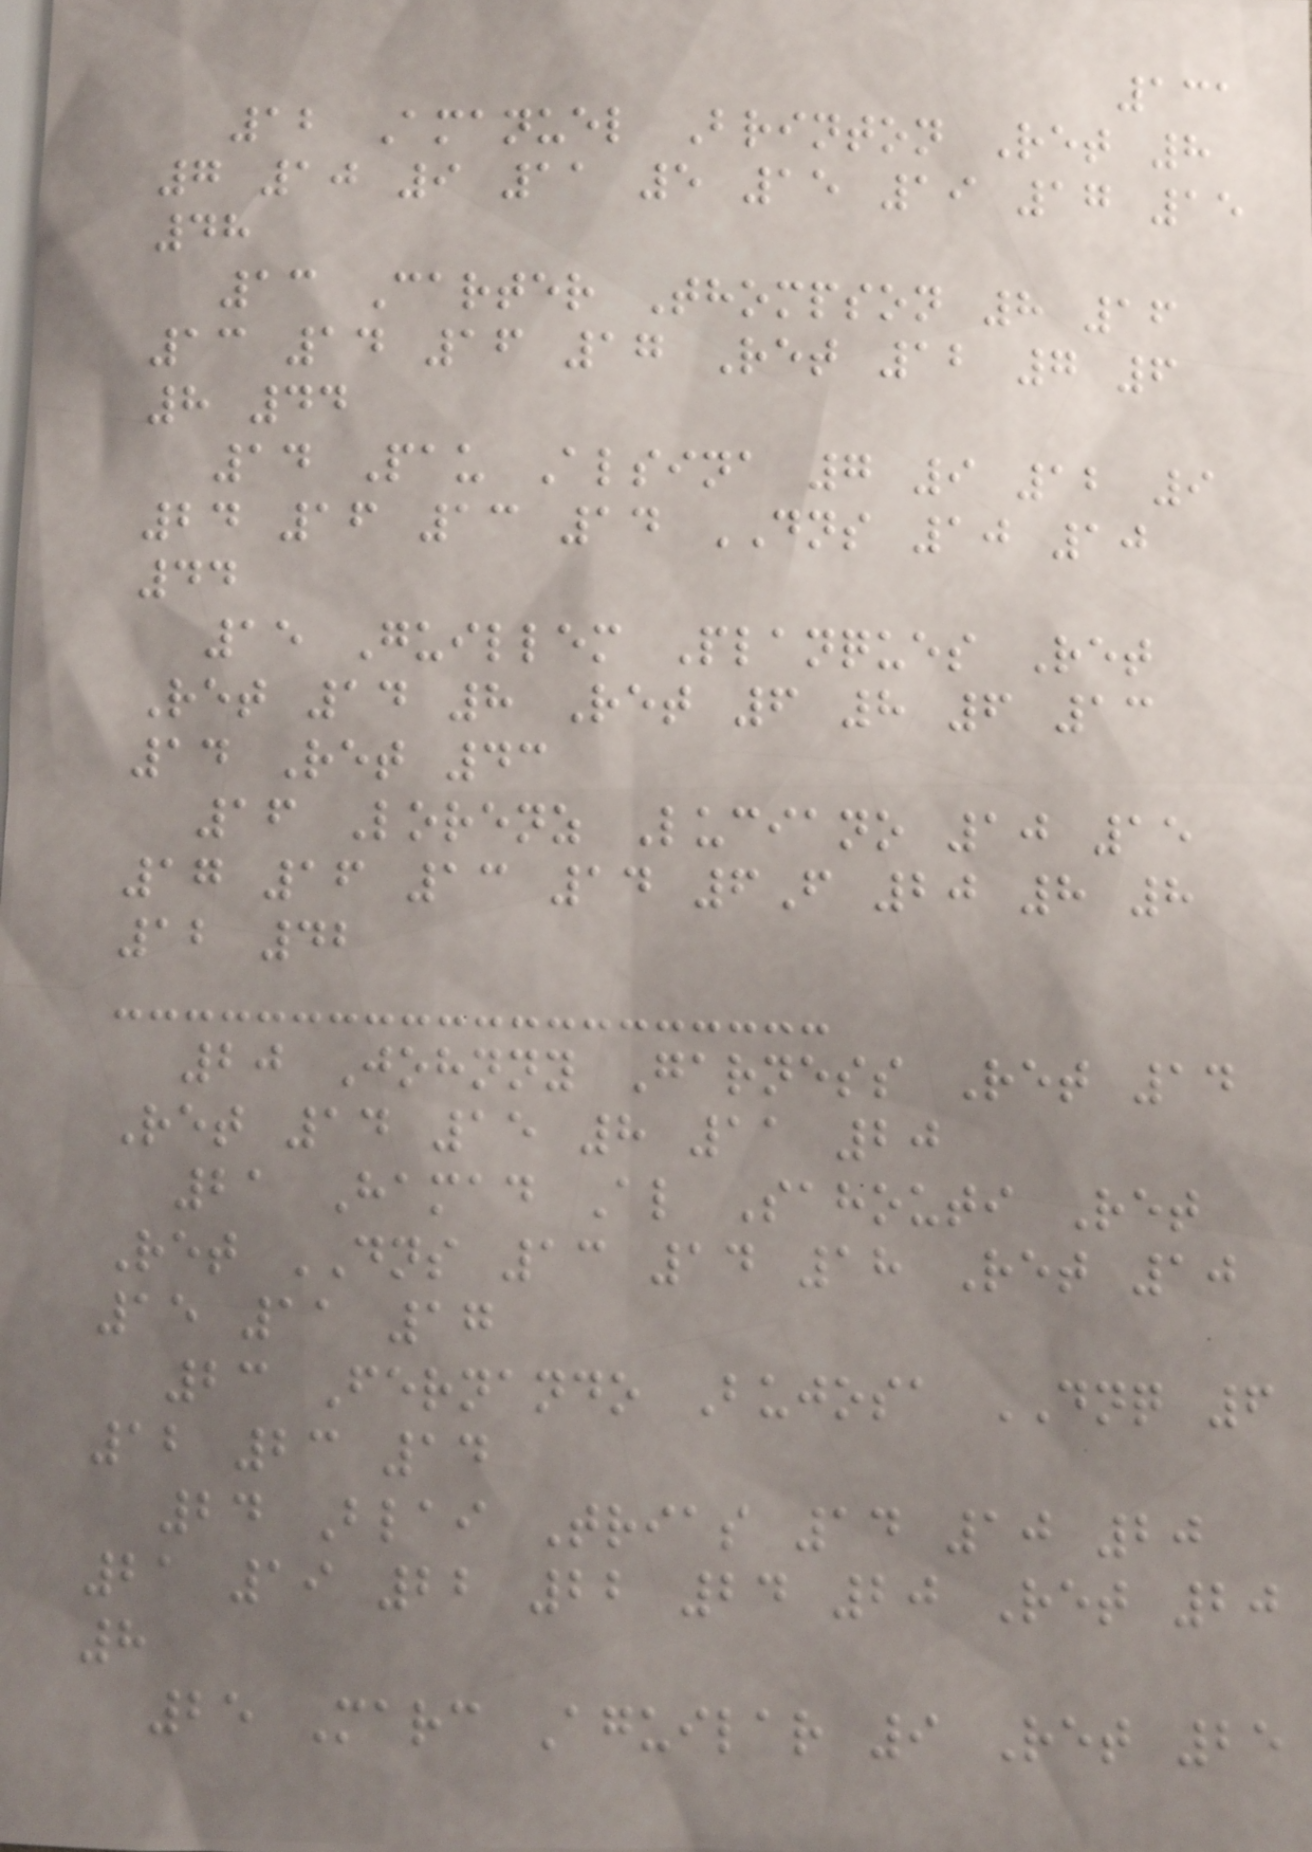131
12 Amanuel Brinton Ret 8
7 10 9 11 5 15 19 17 15
48
13 Carter Thompson 8 16
13 14 16 17 Ret 12 7 6
8 44
14 Pau Alsina 7 9 12 9
24 16 13 14 DNS 10 10
44
15 Guillem Planques Ret
Ret 14 8 Ret 6 8 6 13
14 Ret 43
16 Lorenz Luciano 10 15
17 16 13 14 6F 20 8 8
12 42
20 Johnny Garness Ret 14
Ret 14 15 8 11 20
21 Hamad Al Sahouti Ret
Ret DNS 13 14 18 Ret 10
15 11 17
23 Fernando Bujosa DNQ 6
12 23 14
24 Blai Trias 14 10 20
21 19 22 22 24 20 Ret 20
8
25 Marc Aguilar 9 Ret 25
